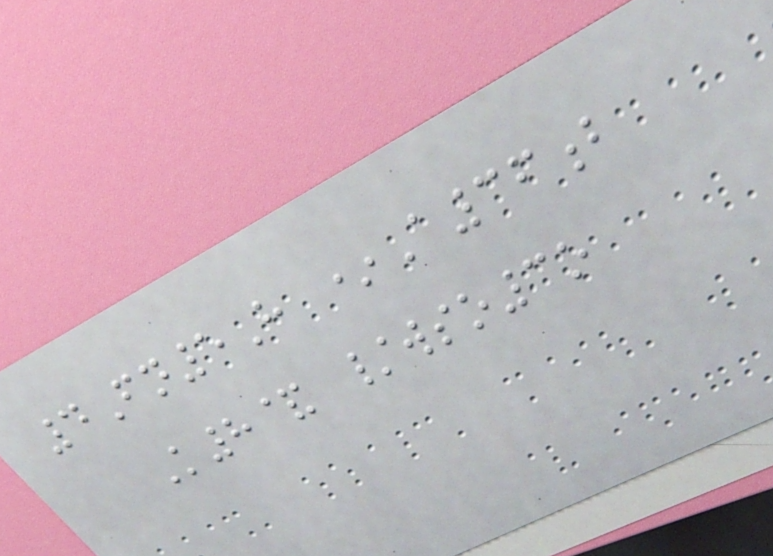4Fn5H *A36b
K8& /wso3o
